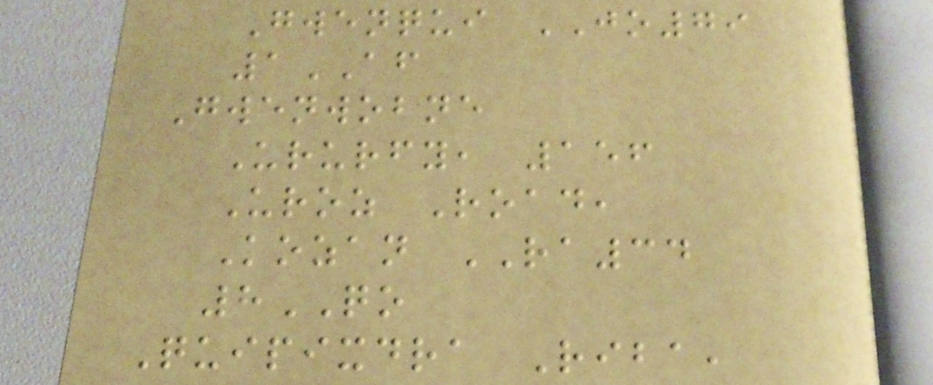Gwenqui JO79
1AF
Gwenwobne
Ururfy, 156
Uroz Road,
Kozan RA34
8QO
Quipixdra Riba,
